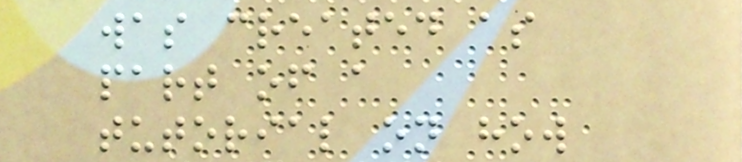was created as
part of a
tutorial on how
